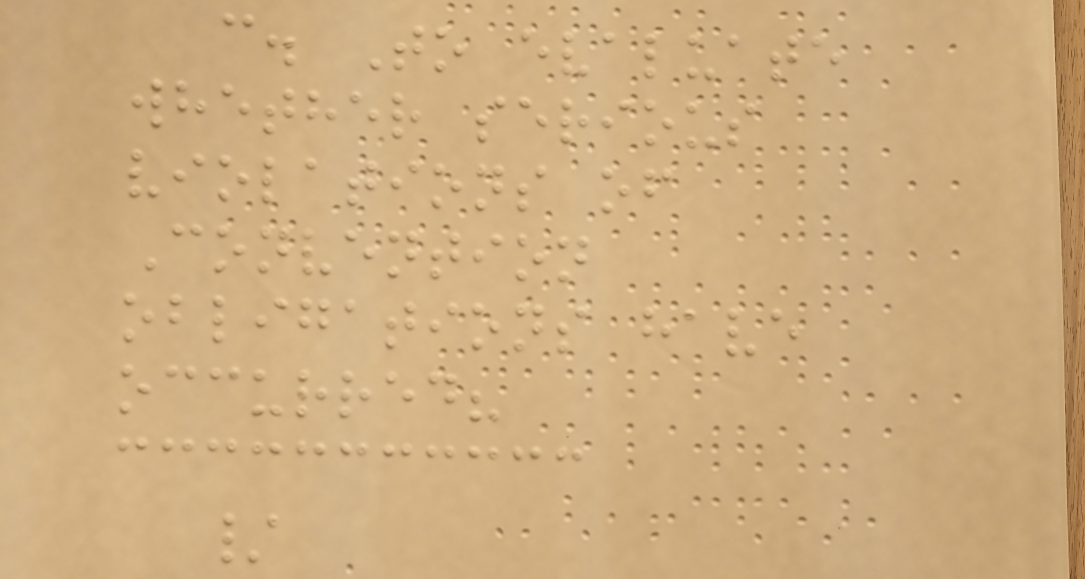c. To evaluate
whether serious
violations of
Convention
obligations have
occurred?
/
